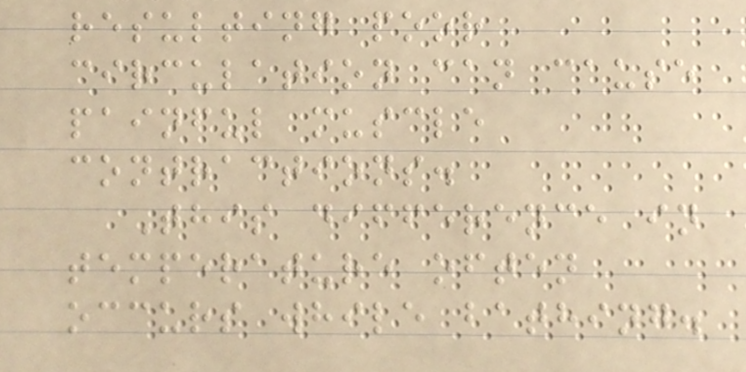resulting poor
circulation can cause
painful muscle
contractions.
This difference in
temperature often
occurs while bathing.
